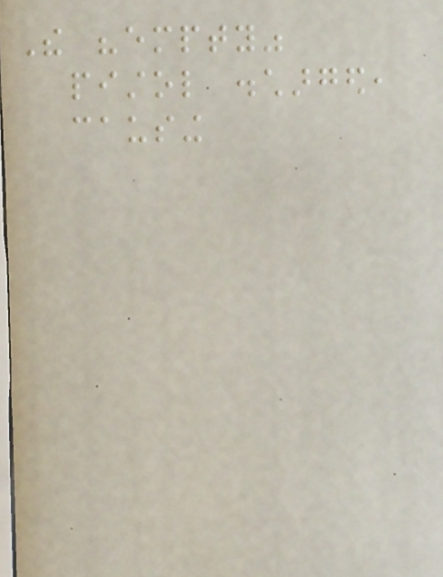The "empty"
pistol discharged,
causing
